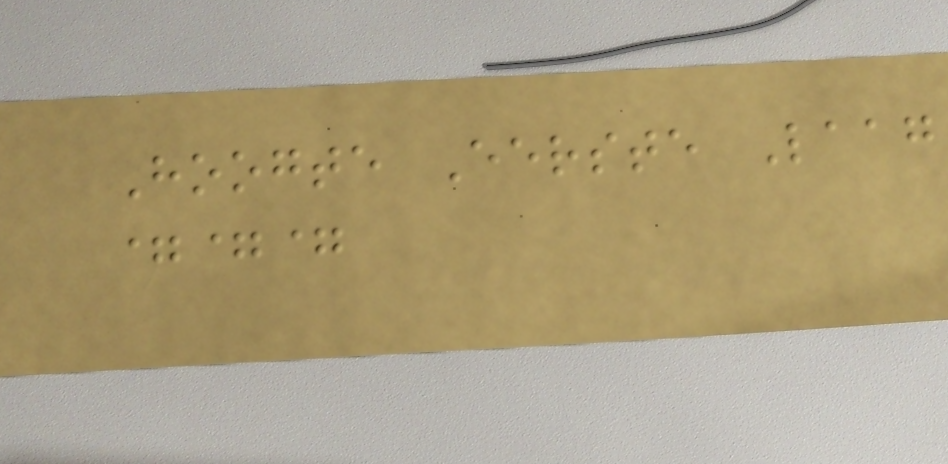Hoogte Eerste Laag
===
